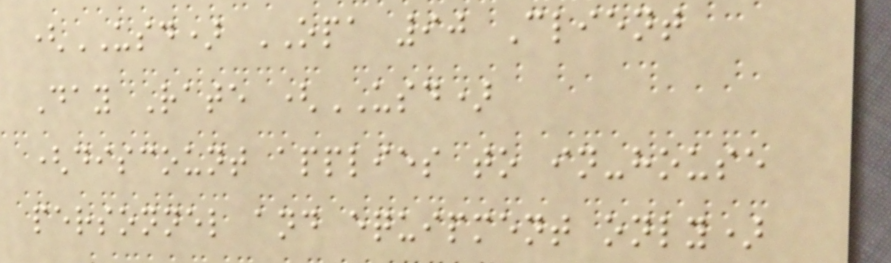(USD) OPA 90 Client
Day Rate (USD)
(discount applies to in-house
personnel and equipment only)
